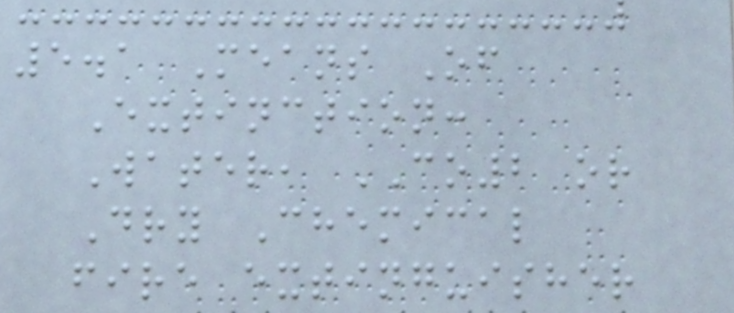5.1 Means Of
Extinction:
Water, CO2 or
Dry Chemical
fire extinguisher
